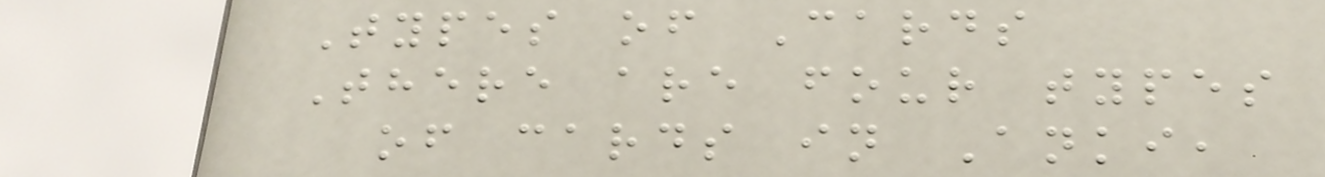Types of Cards
There are four types
of cards in Anki,
